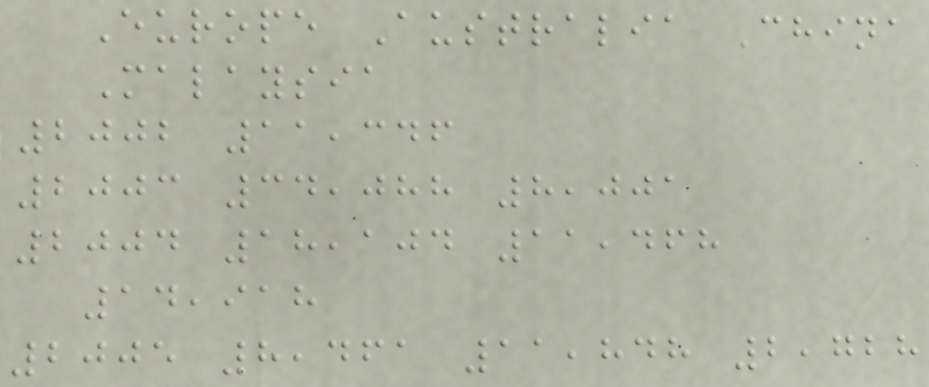Europe Australia China
Malaysia
2002 11,346
2003 34,088 8,001
2004 18,104 11,468
14,918
2005 8,461 11,848 2,728
